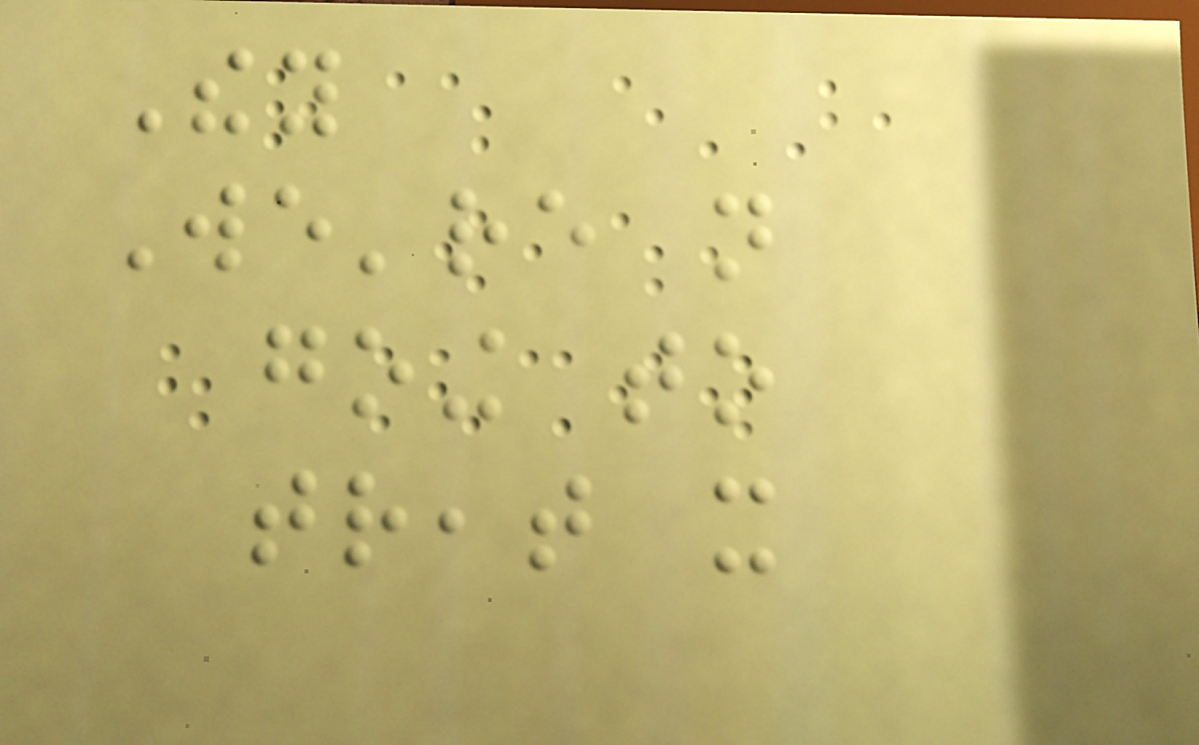They
We're not
going to
treat it
